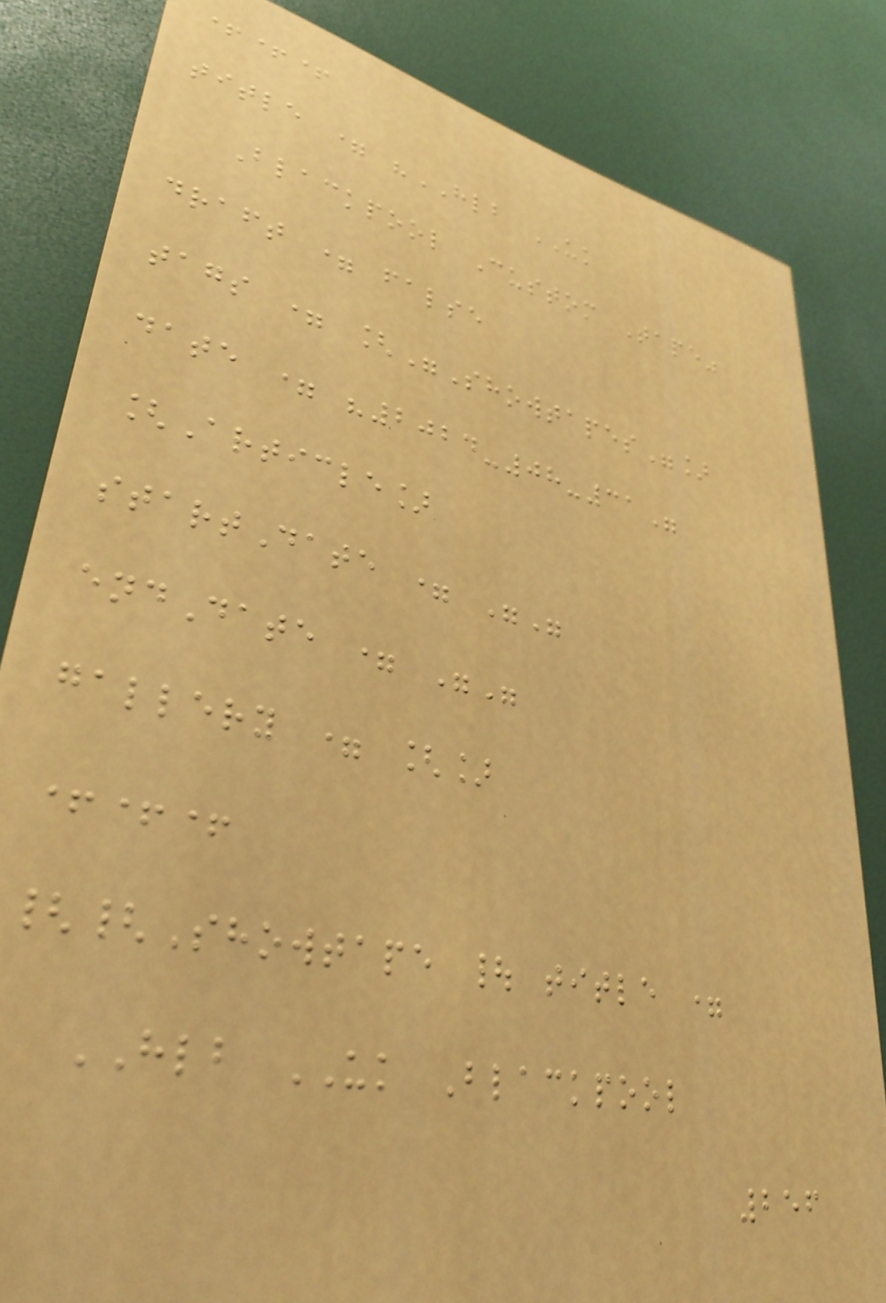+++
title = "HLB UK
Blackpool Custom Tape"
draft = false
tags = ["Showtapes"]
date = "2024-08-31"
[Article]
startDate = ""
endDate = ""
gallery = []
+++
{{Showtape | title =
HLB UK Blackpool
256
